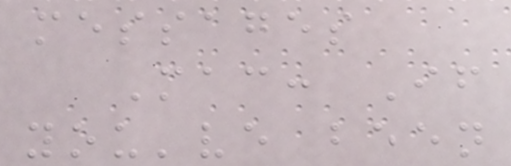messages
Mac: If
you've been
